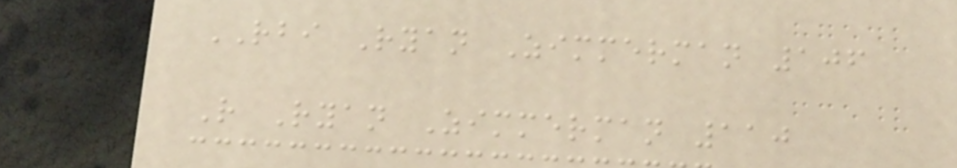RBI Ryan Zimmerman 106
R Ryan Zimmerman 110
